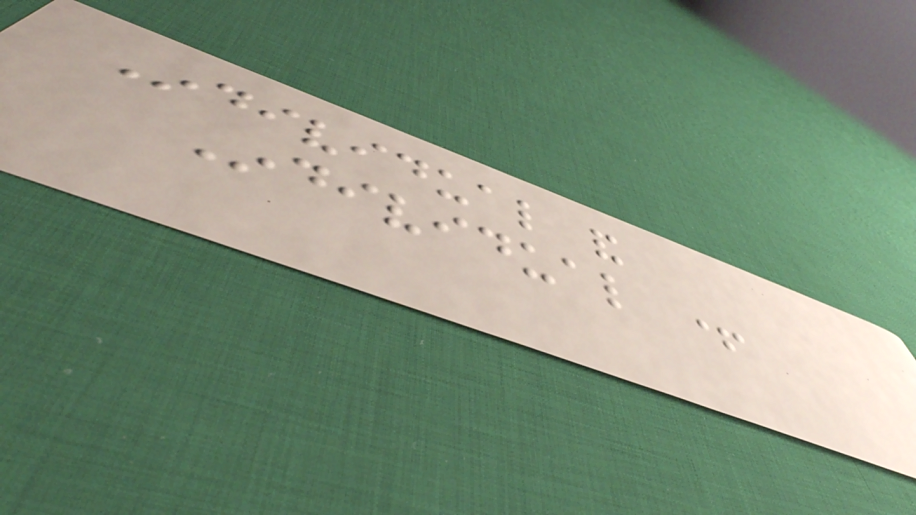Individual and
Individual +
